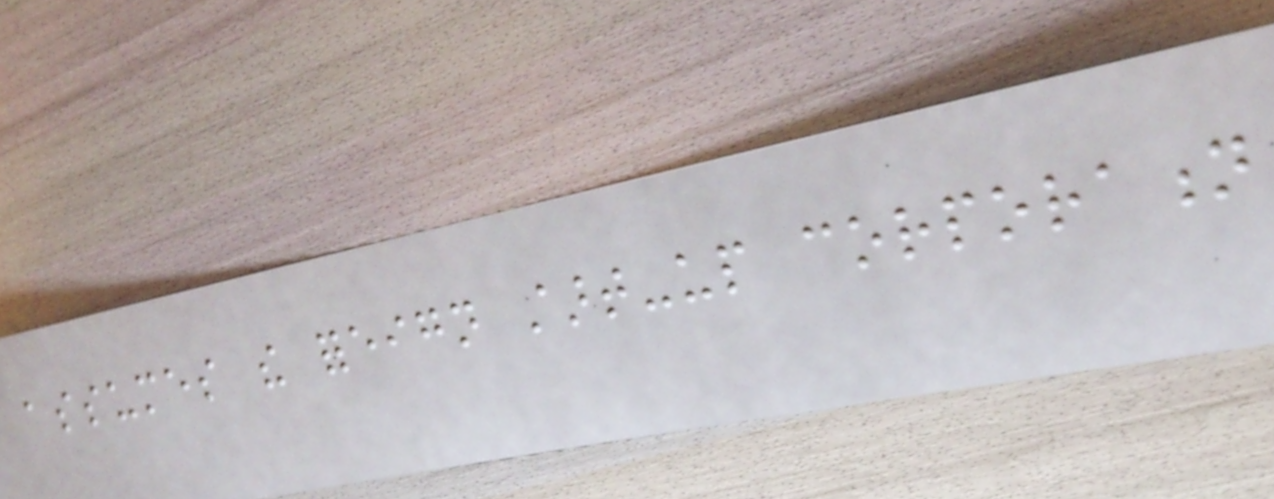assumes the foreign start-up corporation
